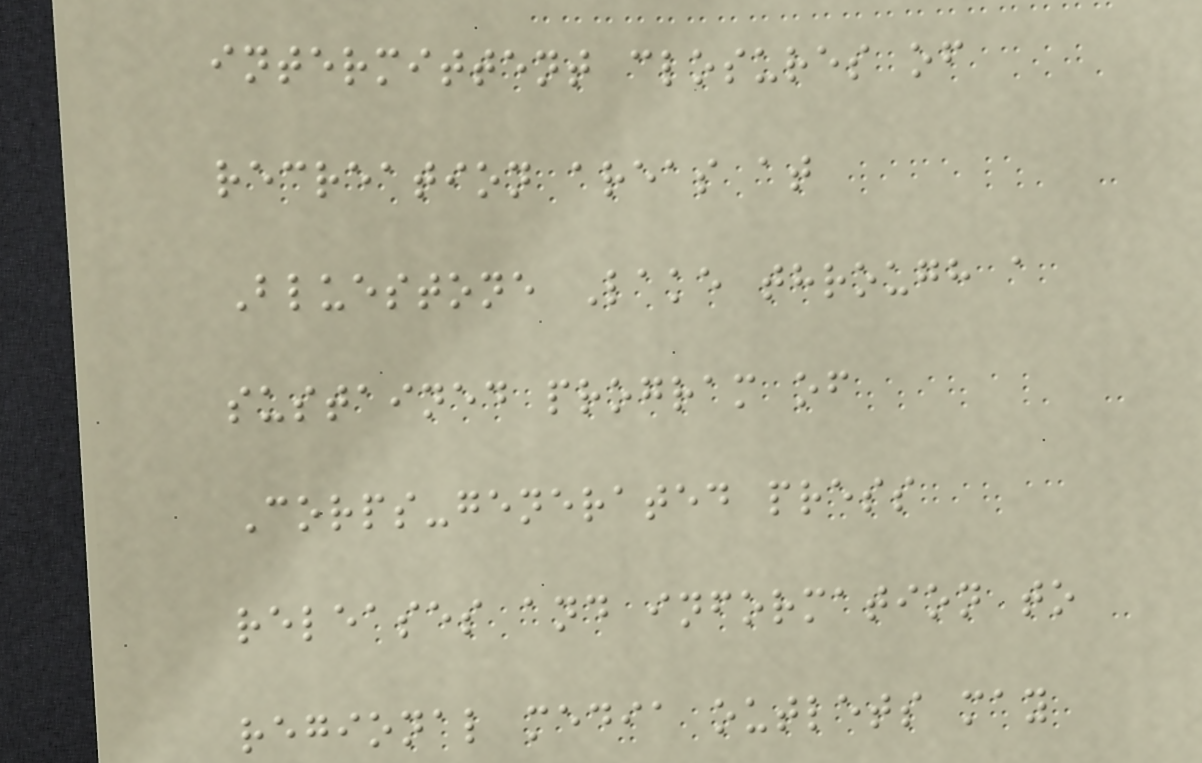intermittent closures of
recreation areas at
Bluestone Lake through a
sustained program of
Corps-generated press
releases and information to
regional media outlets may
